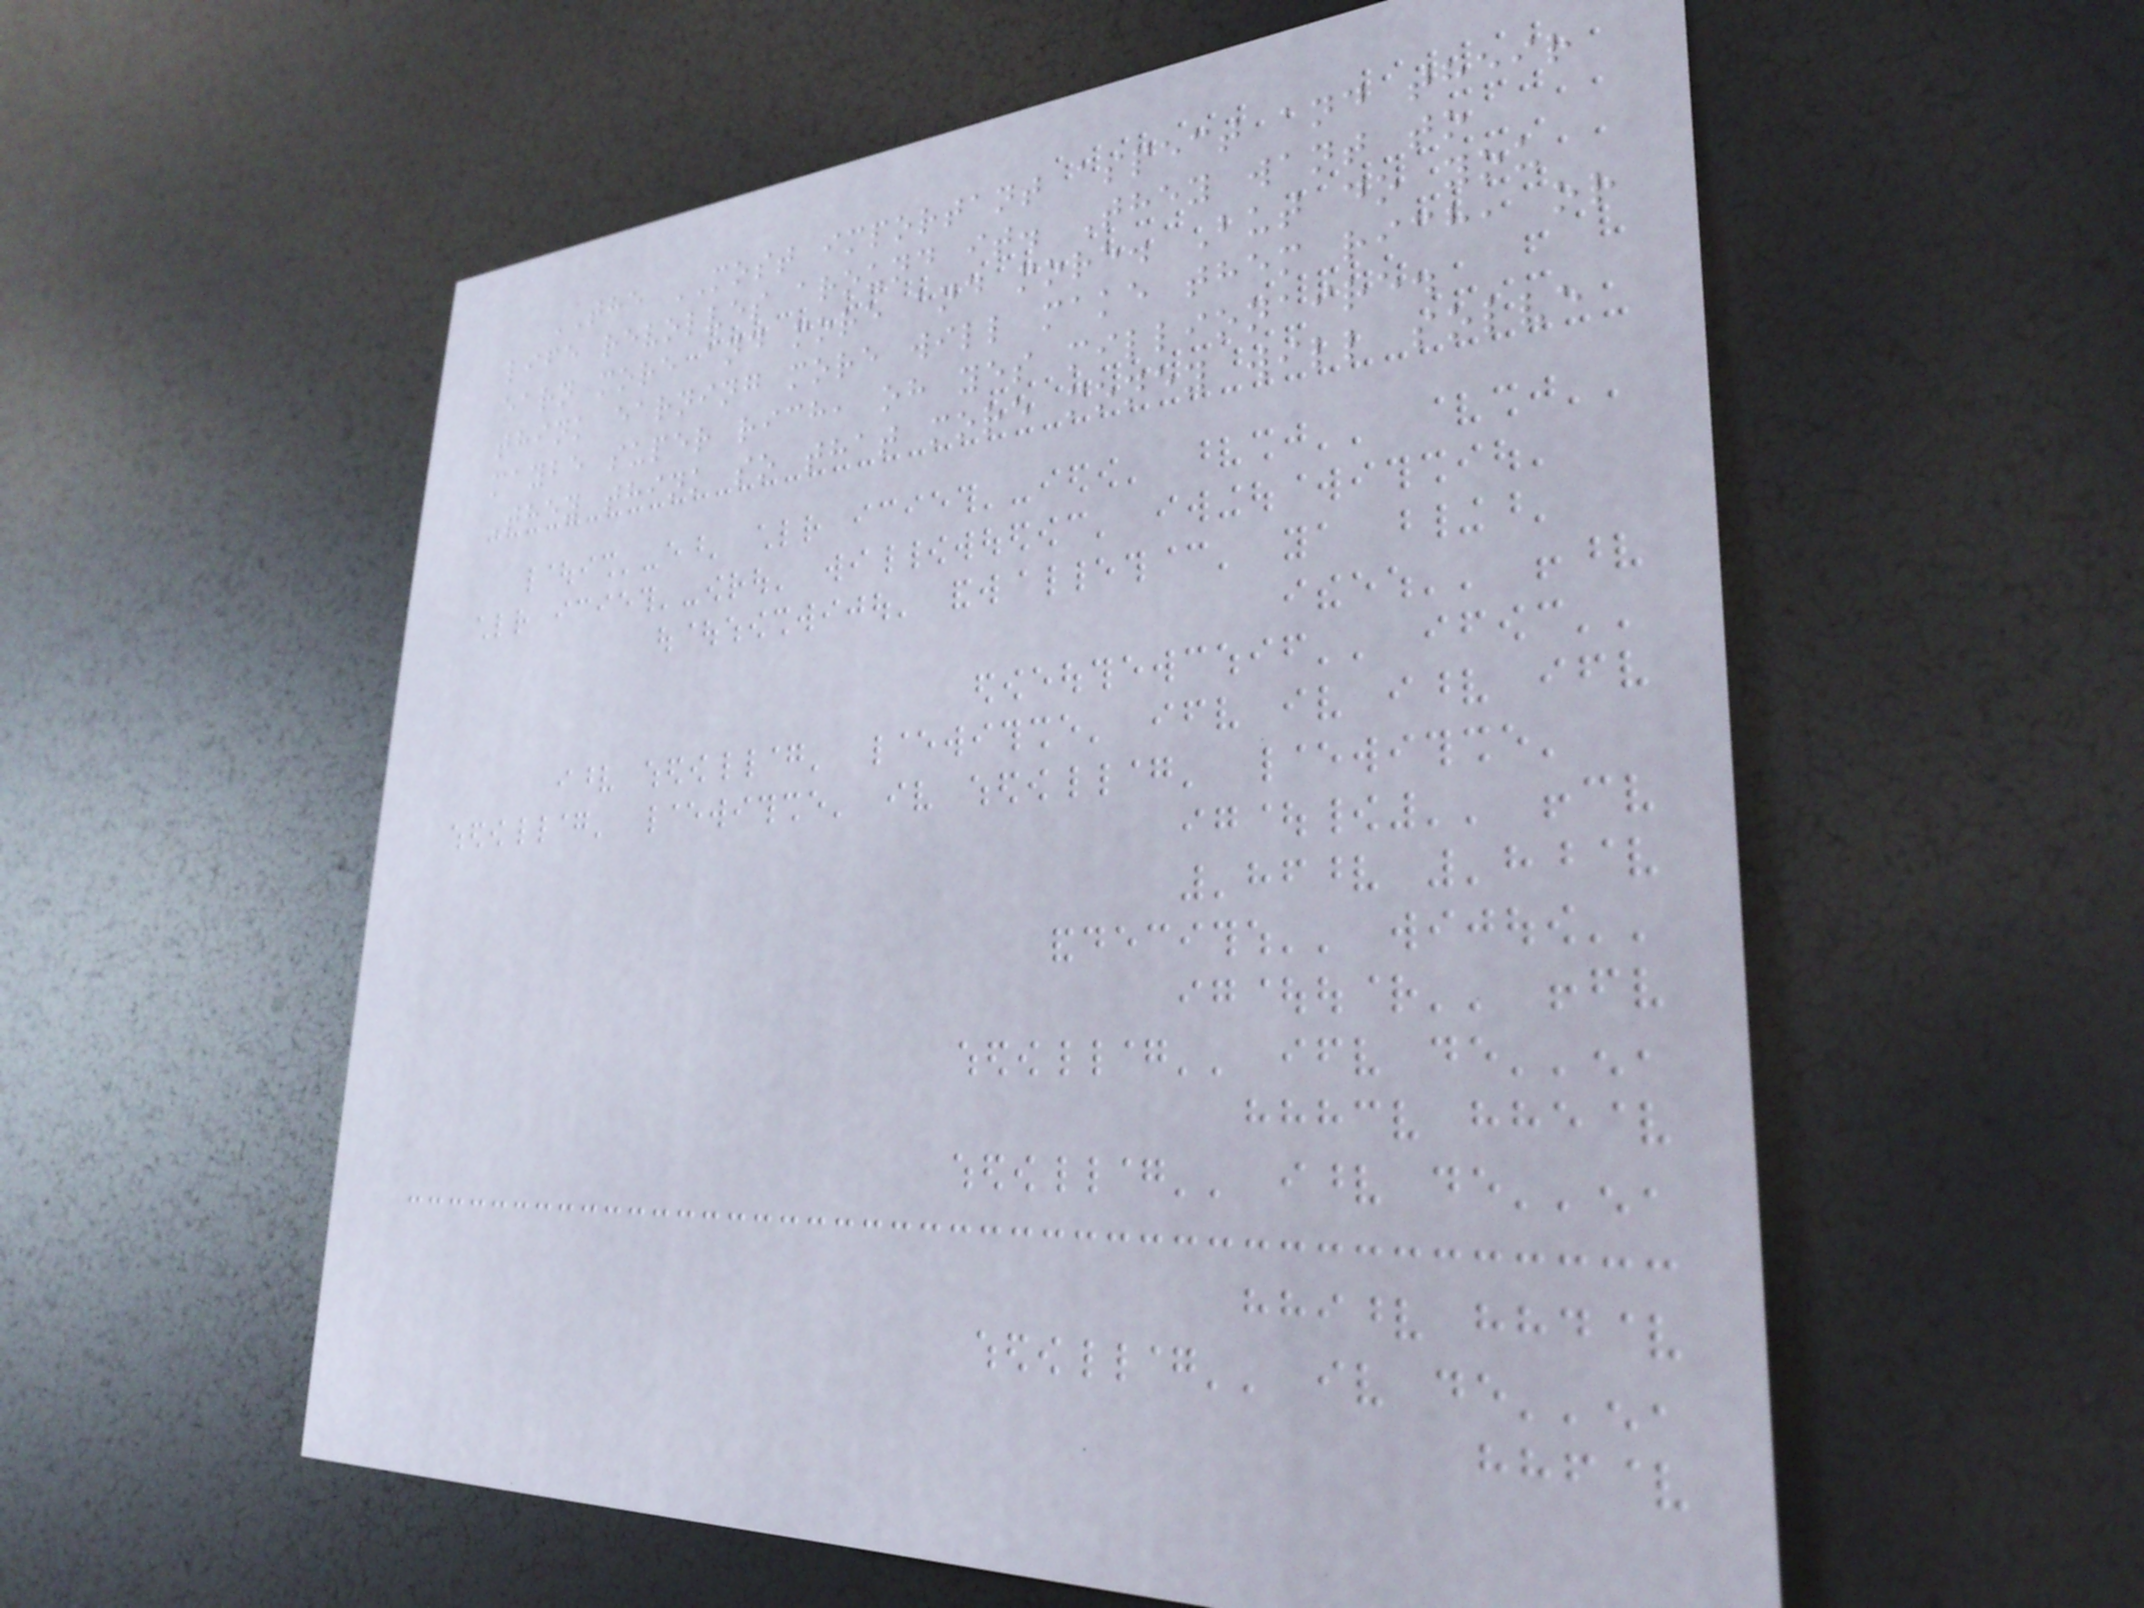THE MOST important aspect and their
life revolves around it. They want to
earn more and more and more. But do you
think earning more will make them rich, or
maybe super rich, oh yes millionaire.
They think so that more money will solve
